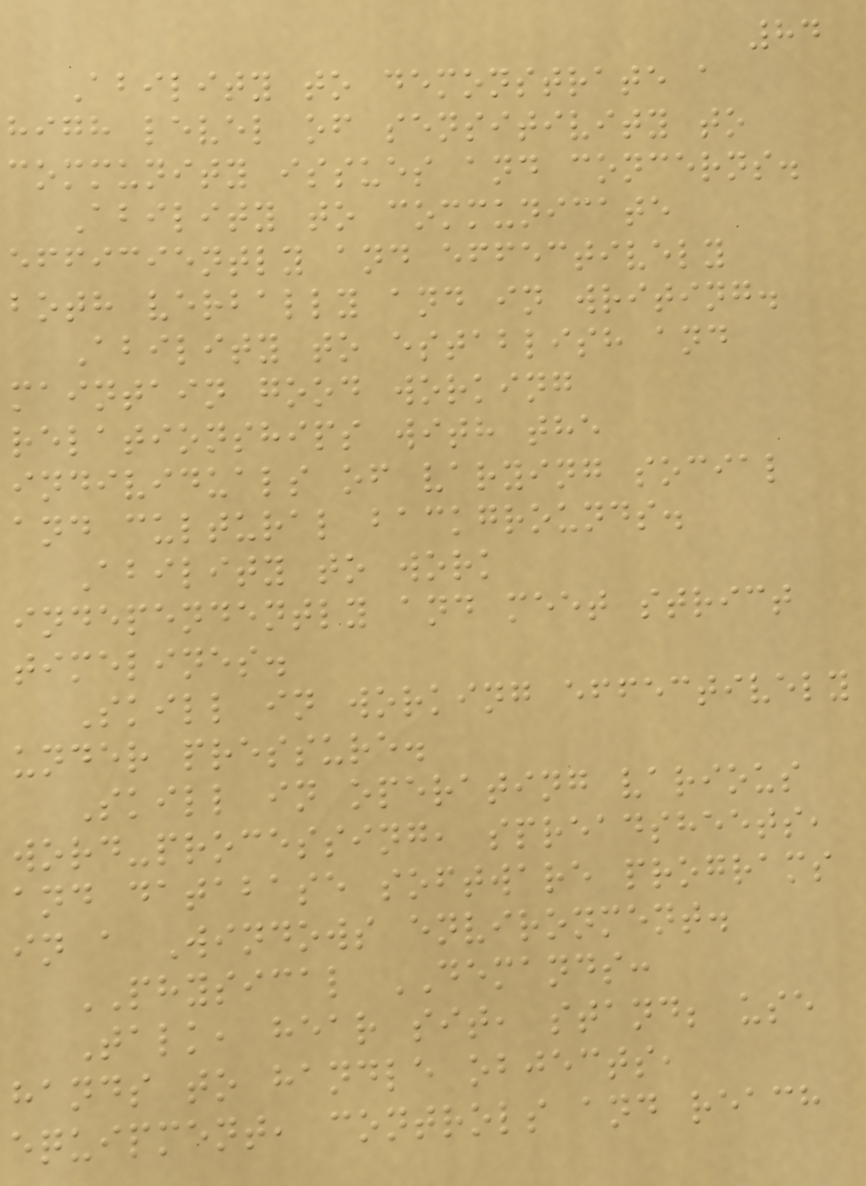84
Ability to demonstrate a
high level of sensitivity to
community issues and concerns.
Ability to communicate
efficiently and effectively
both verbally and in writing.
Ability to establish and
maintain good working
relationships with the
individuals of varying social
and cultural backgrounds.
Ability to work
independently and meet strict
timelines.
Skill in working effectively
under pressure.
Skill in operating various
word-processing, spreadsheets,
and database software programs
in a Windows environment.
PHYSICAL DEMANDS:
Talk, hear sit, stand; use
hands to handle objects,
equipment, controls and reach
